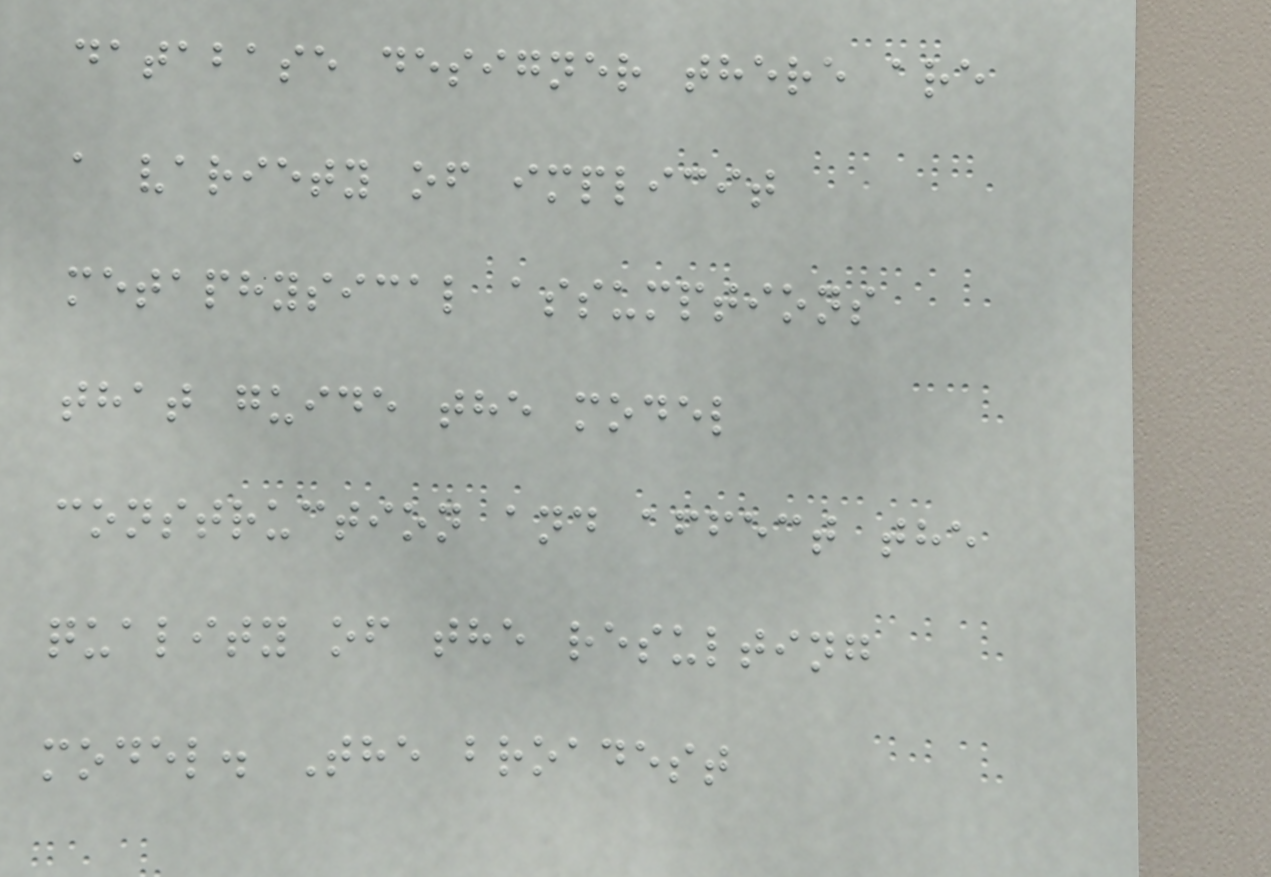database designer there are
a variety of implicit
metaphysical assumptions
that guide the model
construction and affect the
quality of the resulting
model. The broadest
